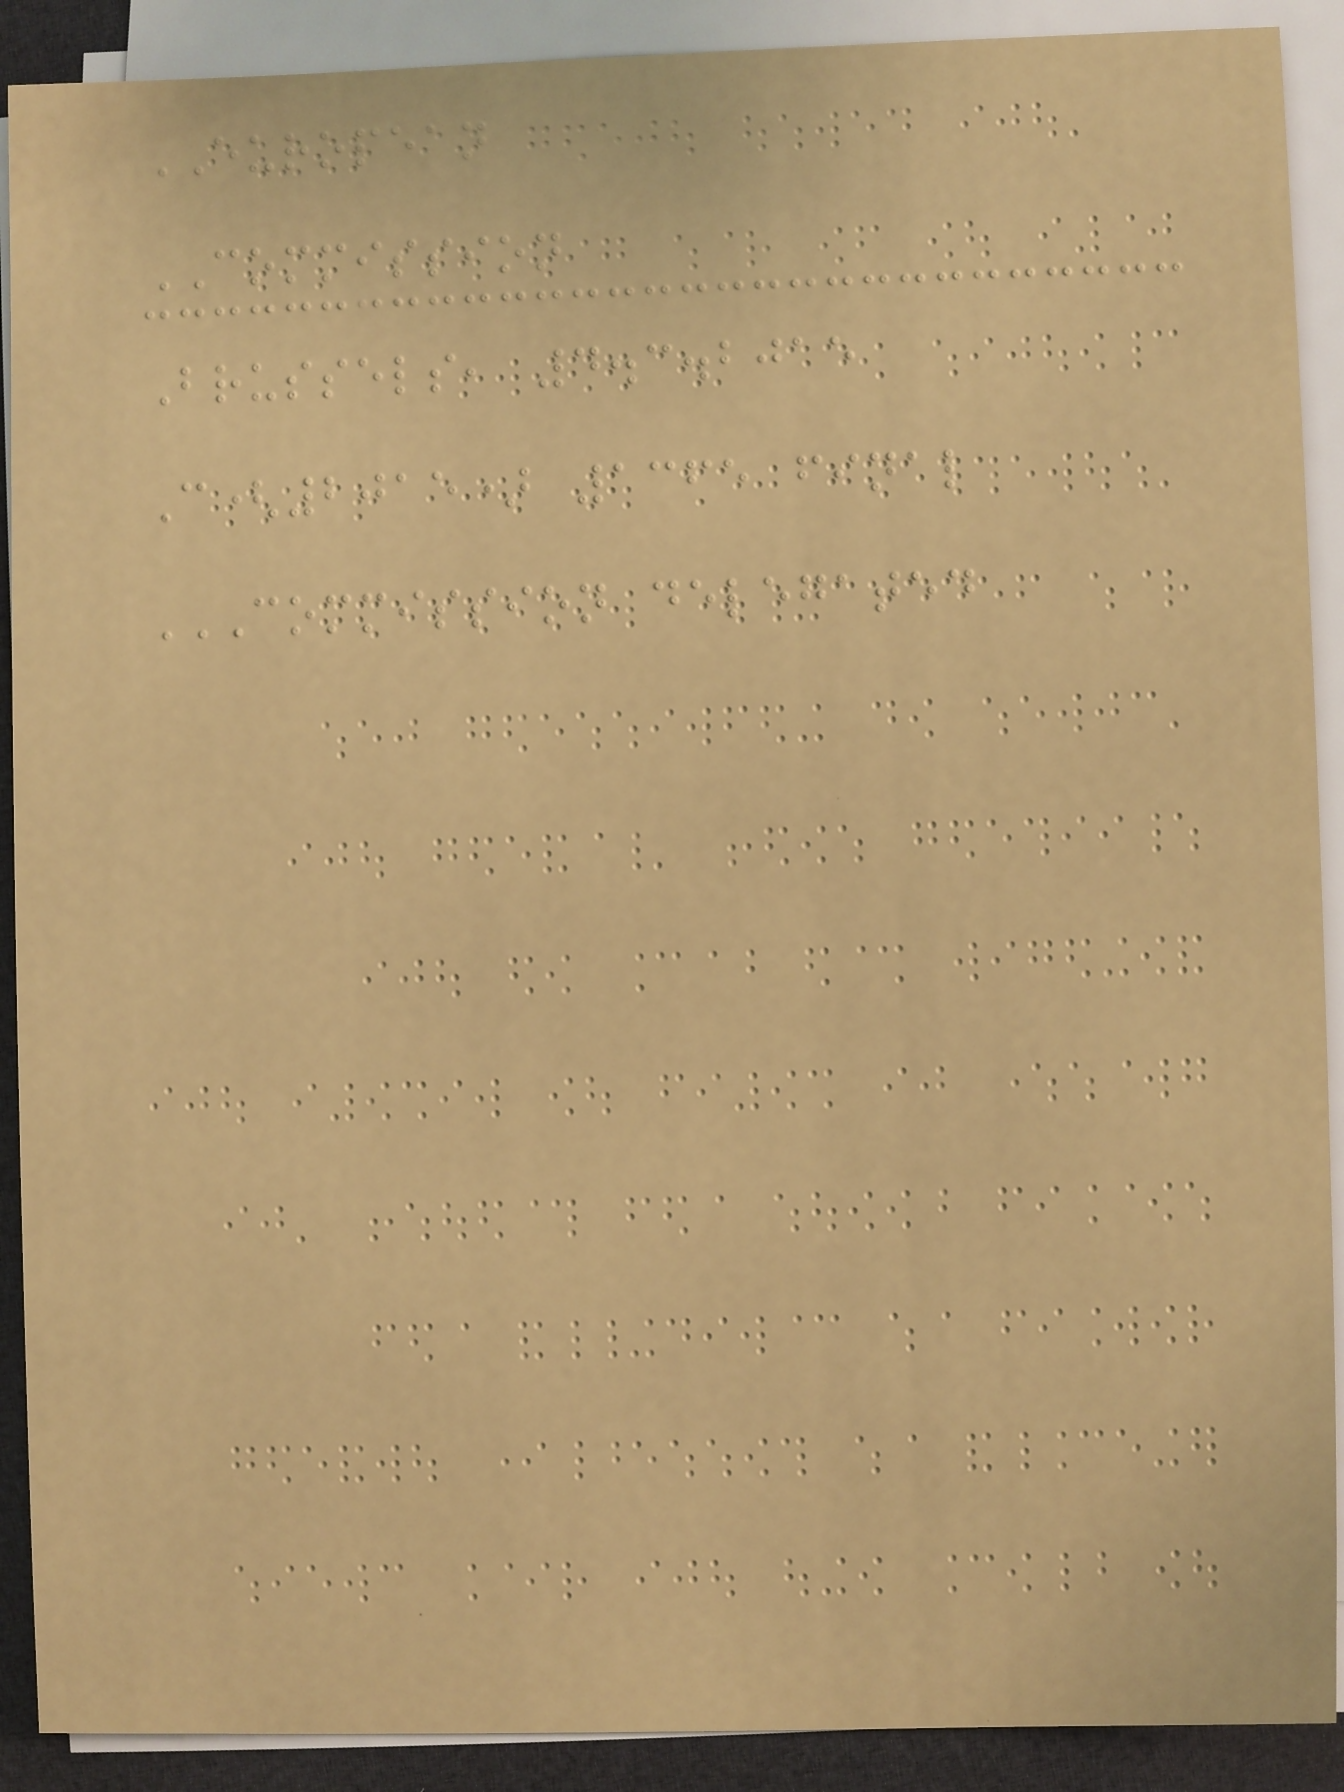EUROPEAN
COMMISSION
Brussels, 4.3.2015
C(2015) 1365 final
COMMISSION DELEGATED
